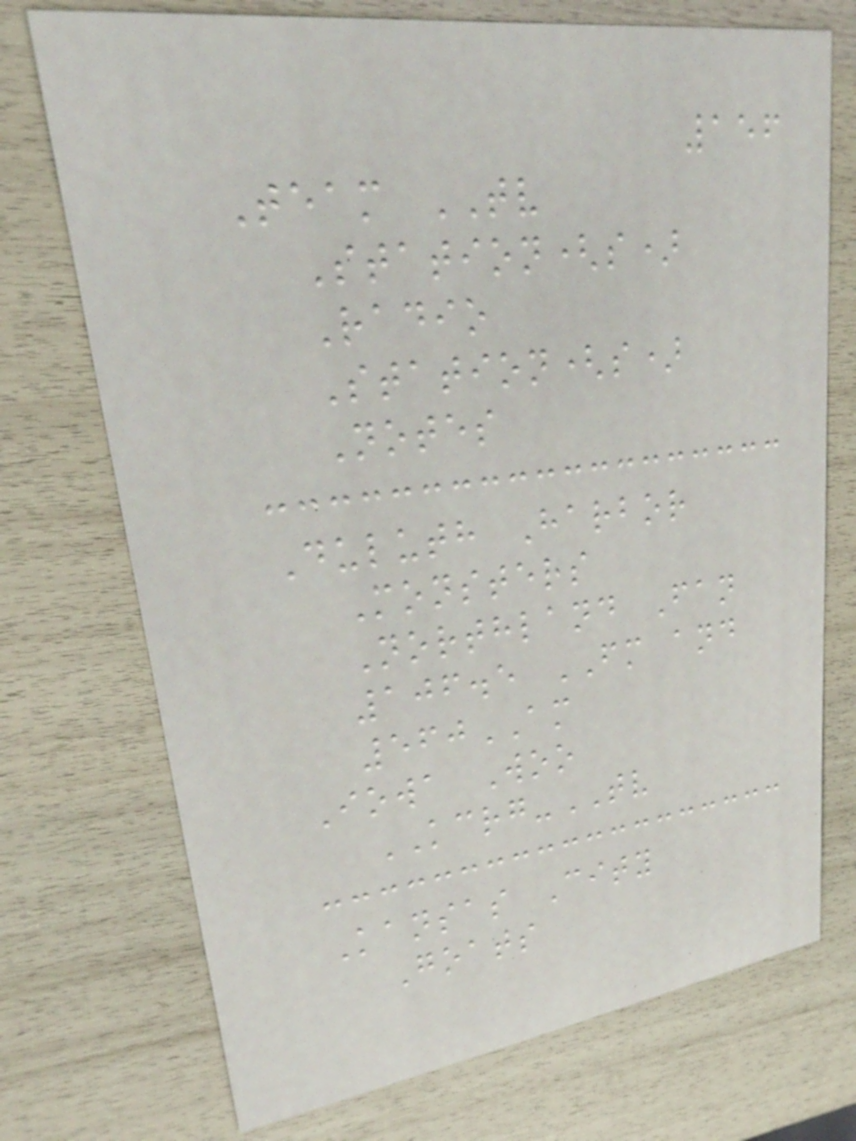156
Team TV
Station(s)
Radio
Station(s)
Notes
Duluth Harbor
Monsters
Northland Fan
106.5 FM and
560AM
Iowa Woo
KCRG-TV
Kansas City
Goats
